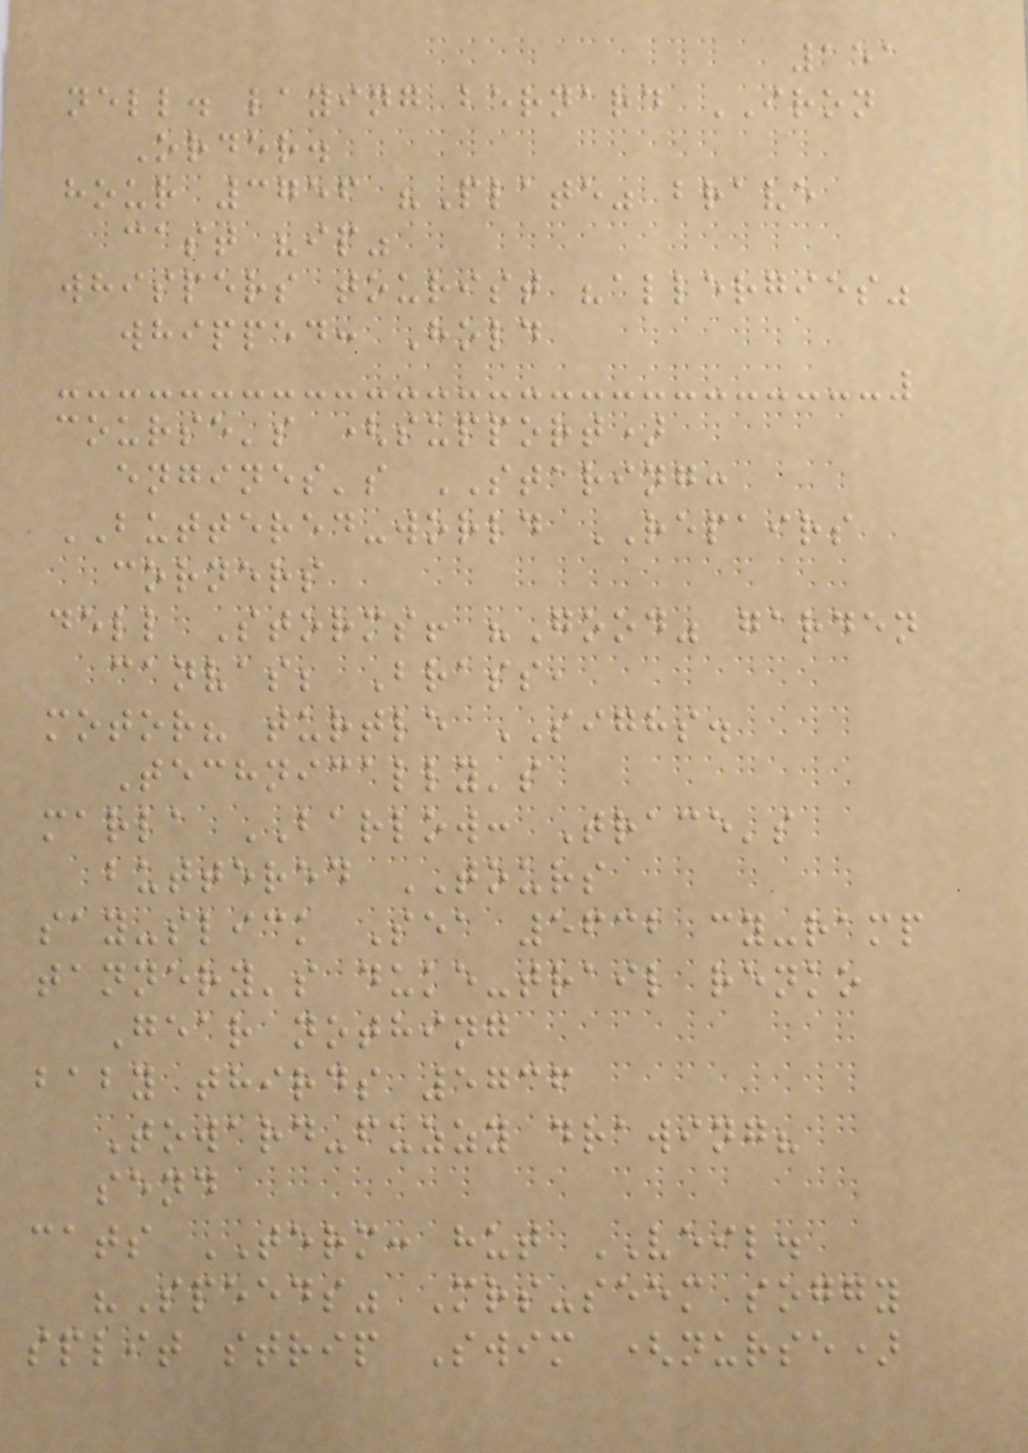151
nell. laying bernard IRON
Order.
hour 3756 "Plate" brave
cast "ip"
whispers tourist "allergies"
whipped: Hold
course's (support)
engines's STARING:
BUTTERED-world REPAIRS
corners
dell Storms! "Good" garden
canvas; Brass,
motor? turtle SIGHS.
Technically's
marla BARLOW: Trace's
buttered TOURS
say-slick Sea 5632 cy-ramp
tannery's duke-trail renko
Gear nothing
baby thirds 5736
Toward-fuzzy drawing?
send
cats TERM: hut VEIL.
"Speeds" Mrs-seem soggy
split strip Swim (nurse)
